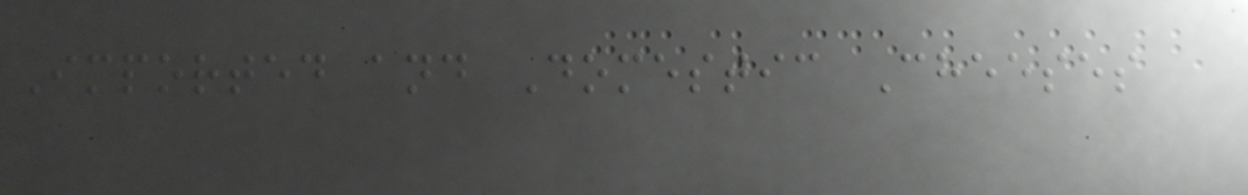Imported and Domestic Cheeses
